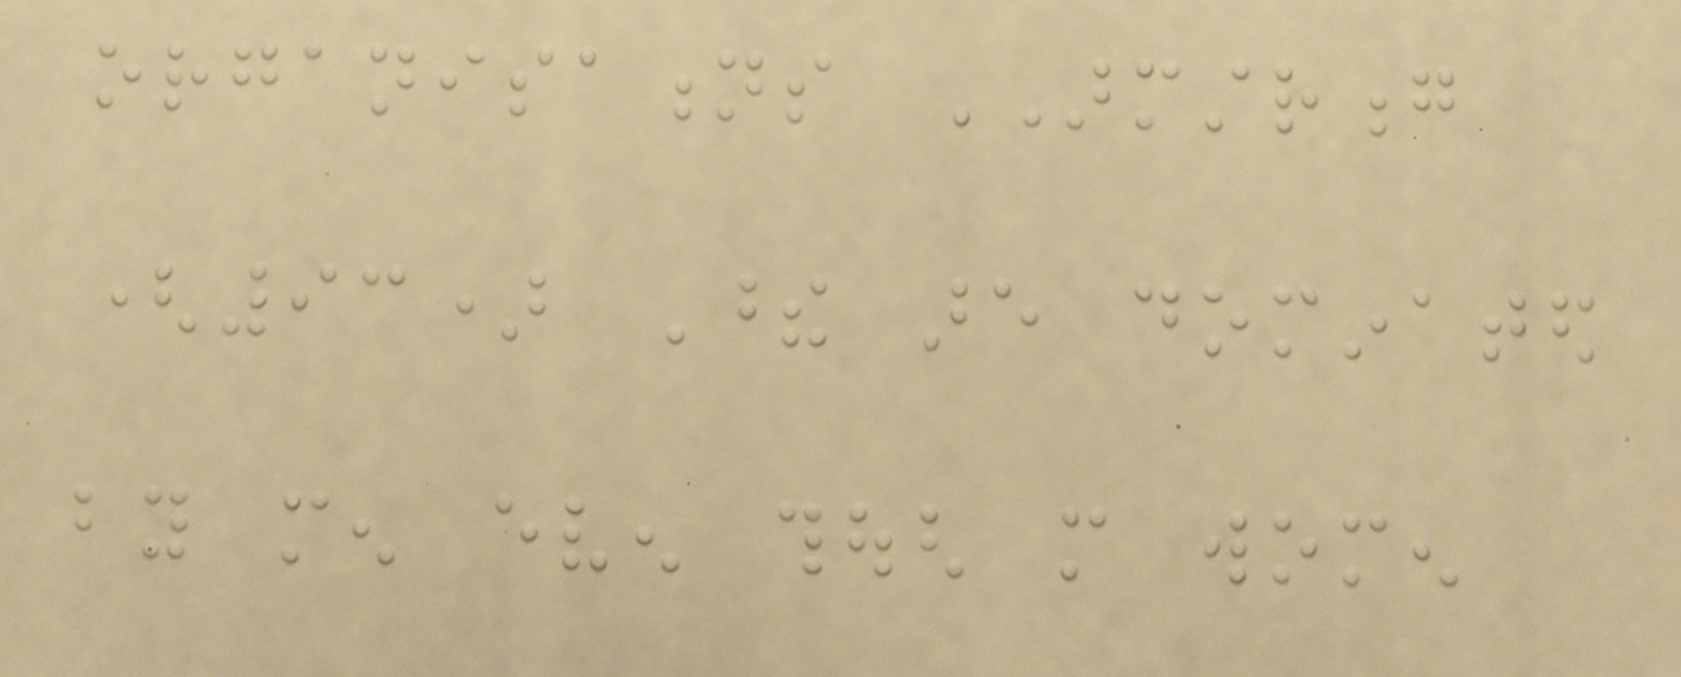organisations ARMSTRONG
(93) These are dominated
by men even though more women
